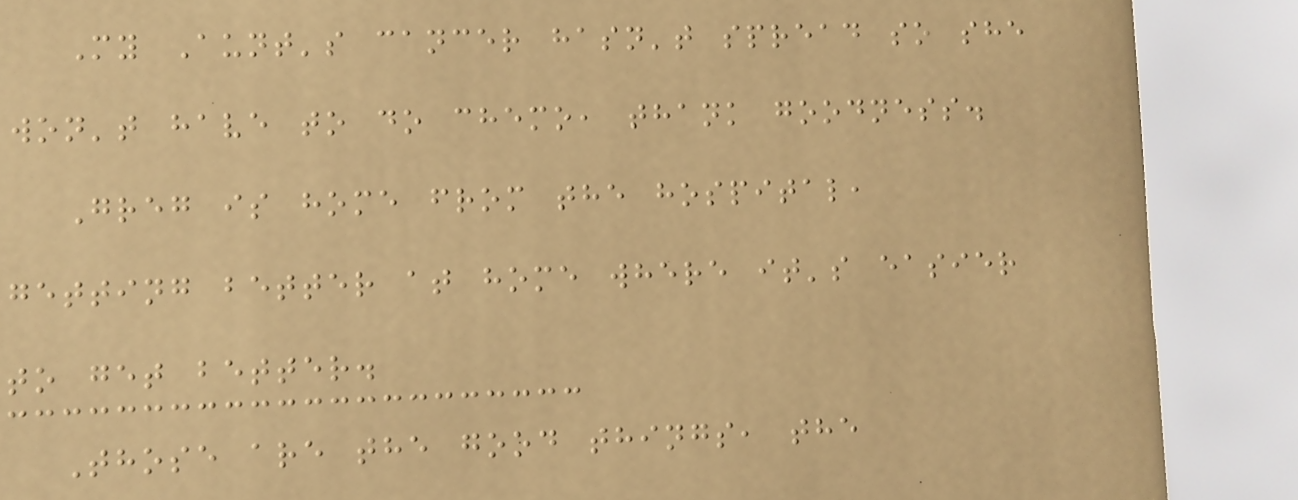My Aunt's cancer hasn't spread so she
won't have to do chemo, thank goodness.
Greg is home from the hospital,
getting better at home where it's easier
to get better.
Those are the good things, the
